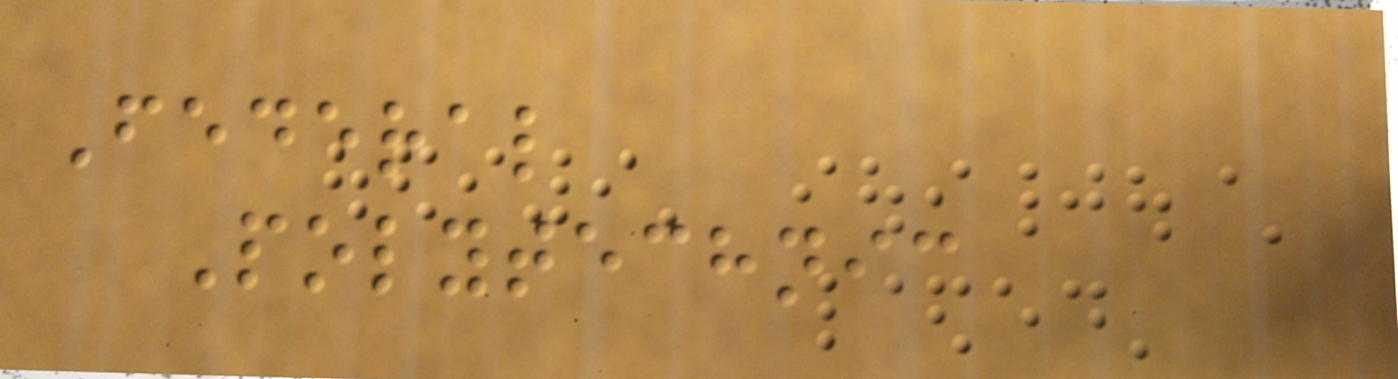Federal
Polytechnic
